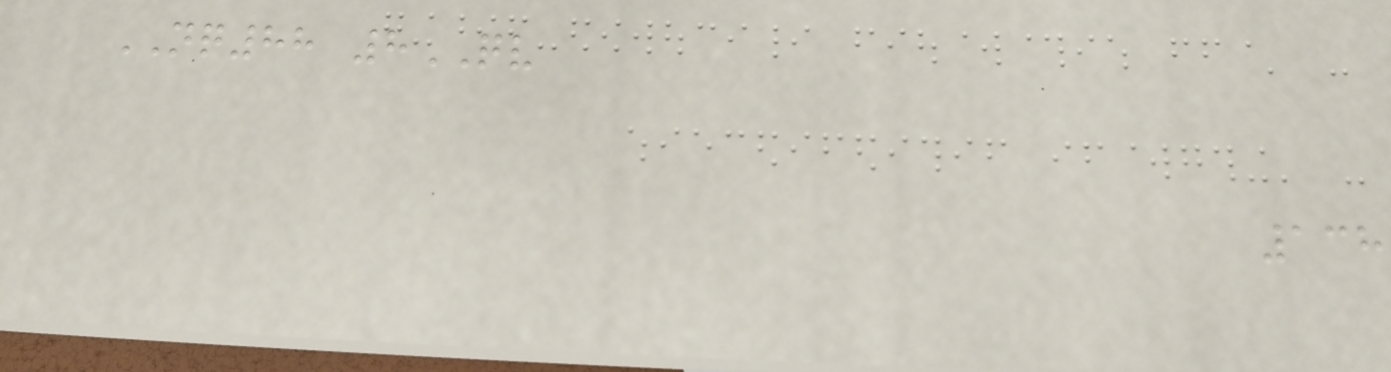NQ88 8QV
138
